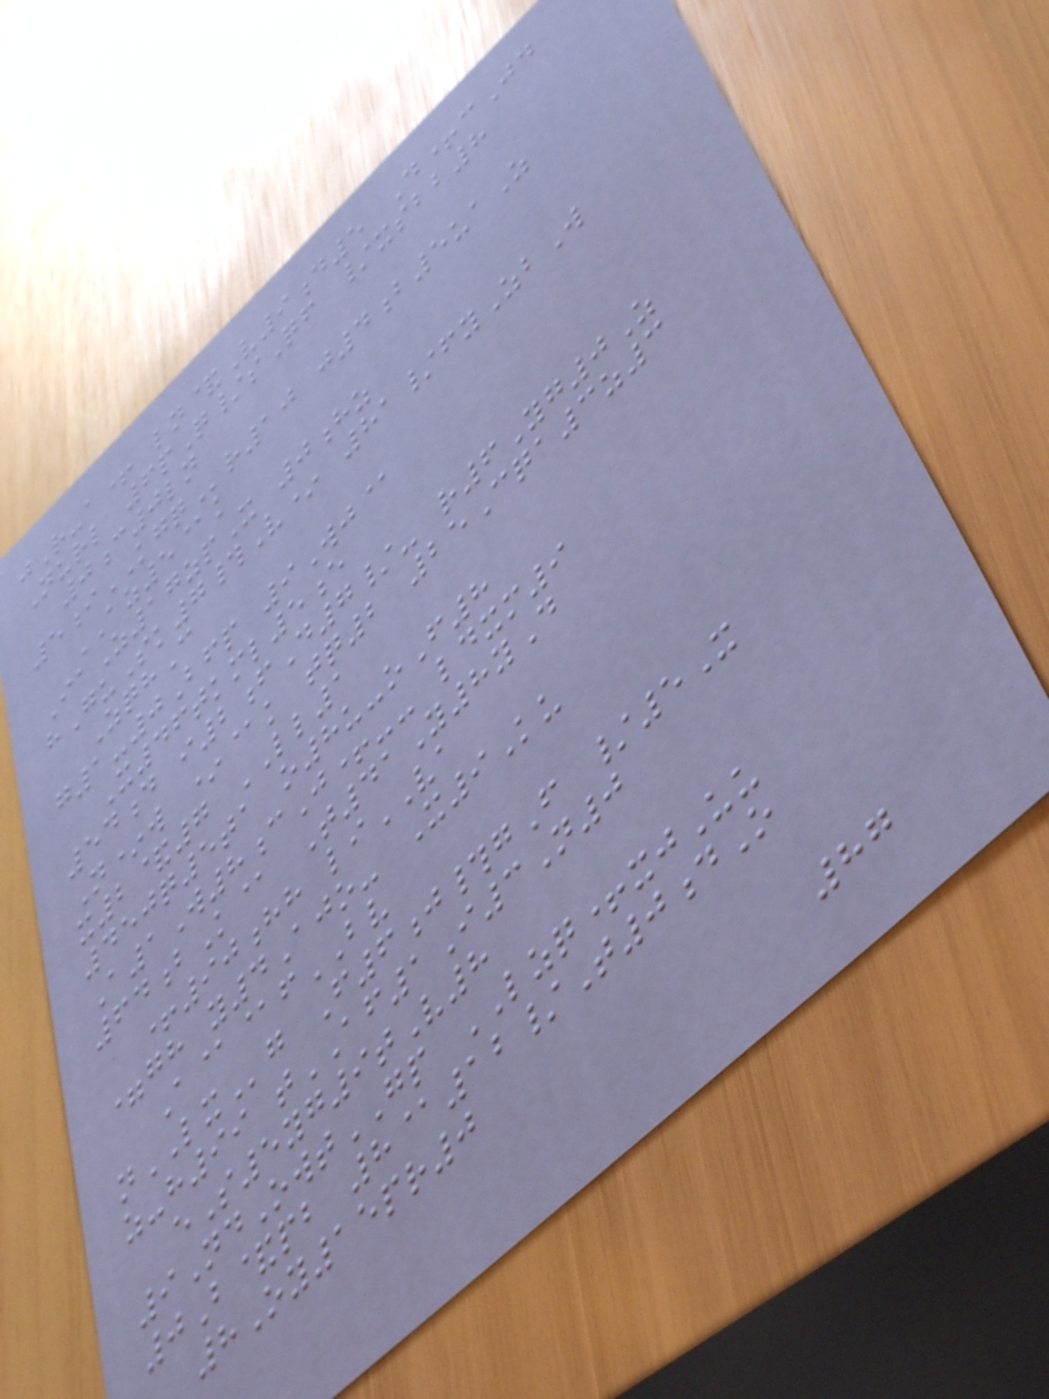jR-a+ ln&V9d5 D+cJd
Nurl 6pQ/sQf /xsbb8
0c0ln
5iKGQr10 j4b5uaZ
AZ5@k
IaZ17zpX 0hz
hGuSk7#V* 81/fyZbW
ZqhC
g1-0Bfp 9Wj@
X46tkml5e
54d i2fD7/- r6Yg0Z
N*w *@k tq2 25Cqa3z3
x2&7 LL1
450q5ta o8u-oF8
A1W8cJ+-- ldxm9
64bK@ T41Y8yD
+90hh liVA
=gh y4Ajo- X9Ku
A@@fBV
nLXg F6j#gF /5X
z-h99 tAF1I3N0
eS5yg9tV8
9NdOwtGP LZQ+xjUu
0B&pb 8@12/T0dO
8Oy15pr0
87
